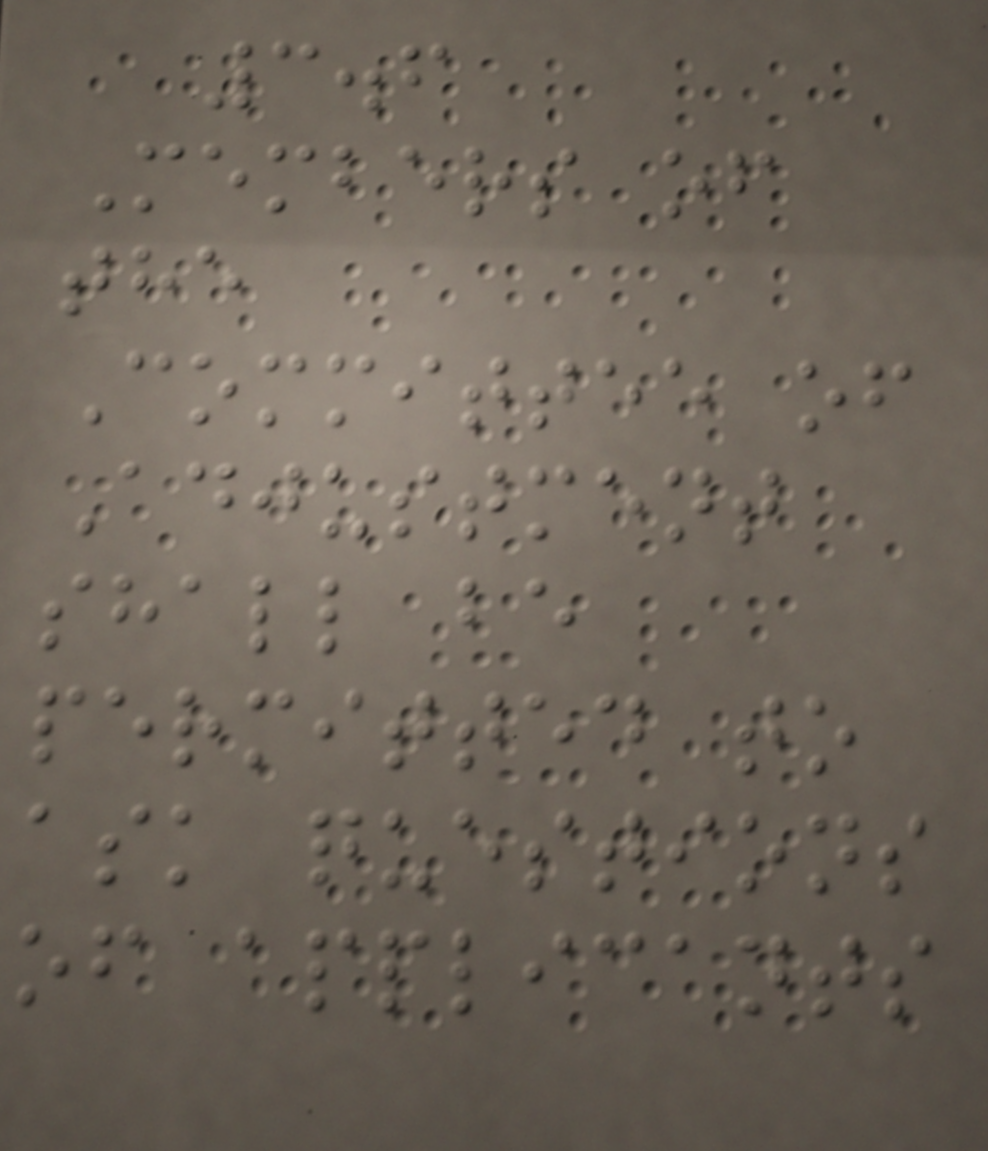3.6
Members of
the
Committee of
Adjustment
shall be
permitted to
ask questions
of applicants
